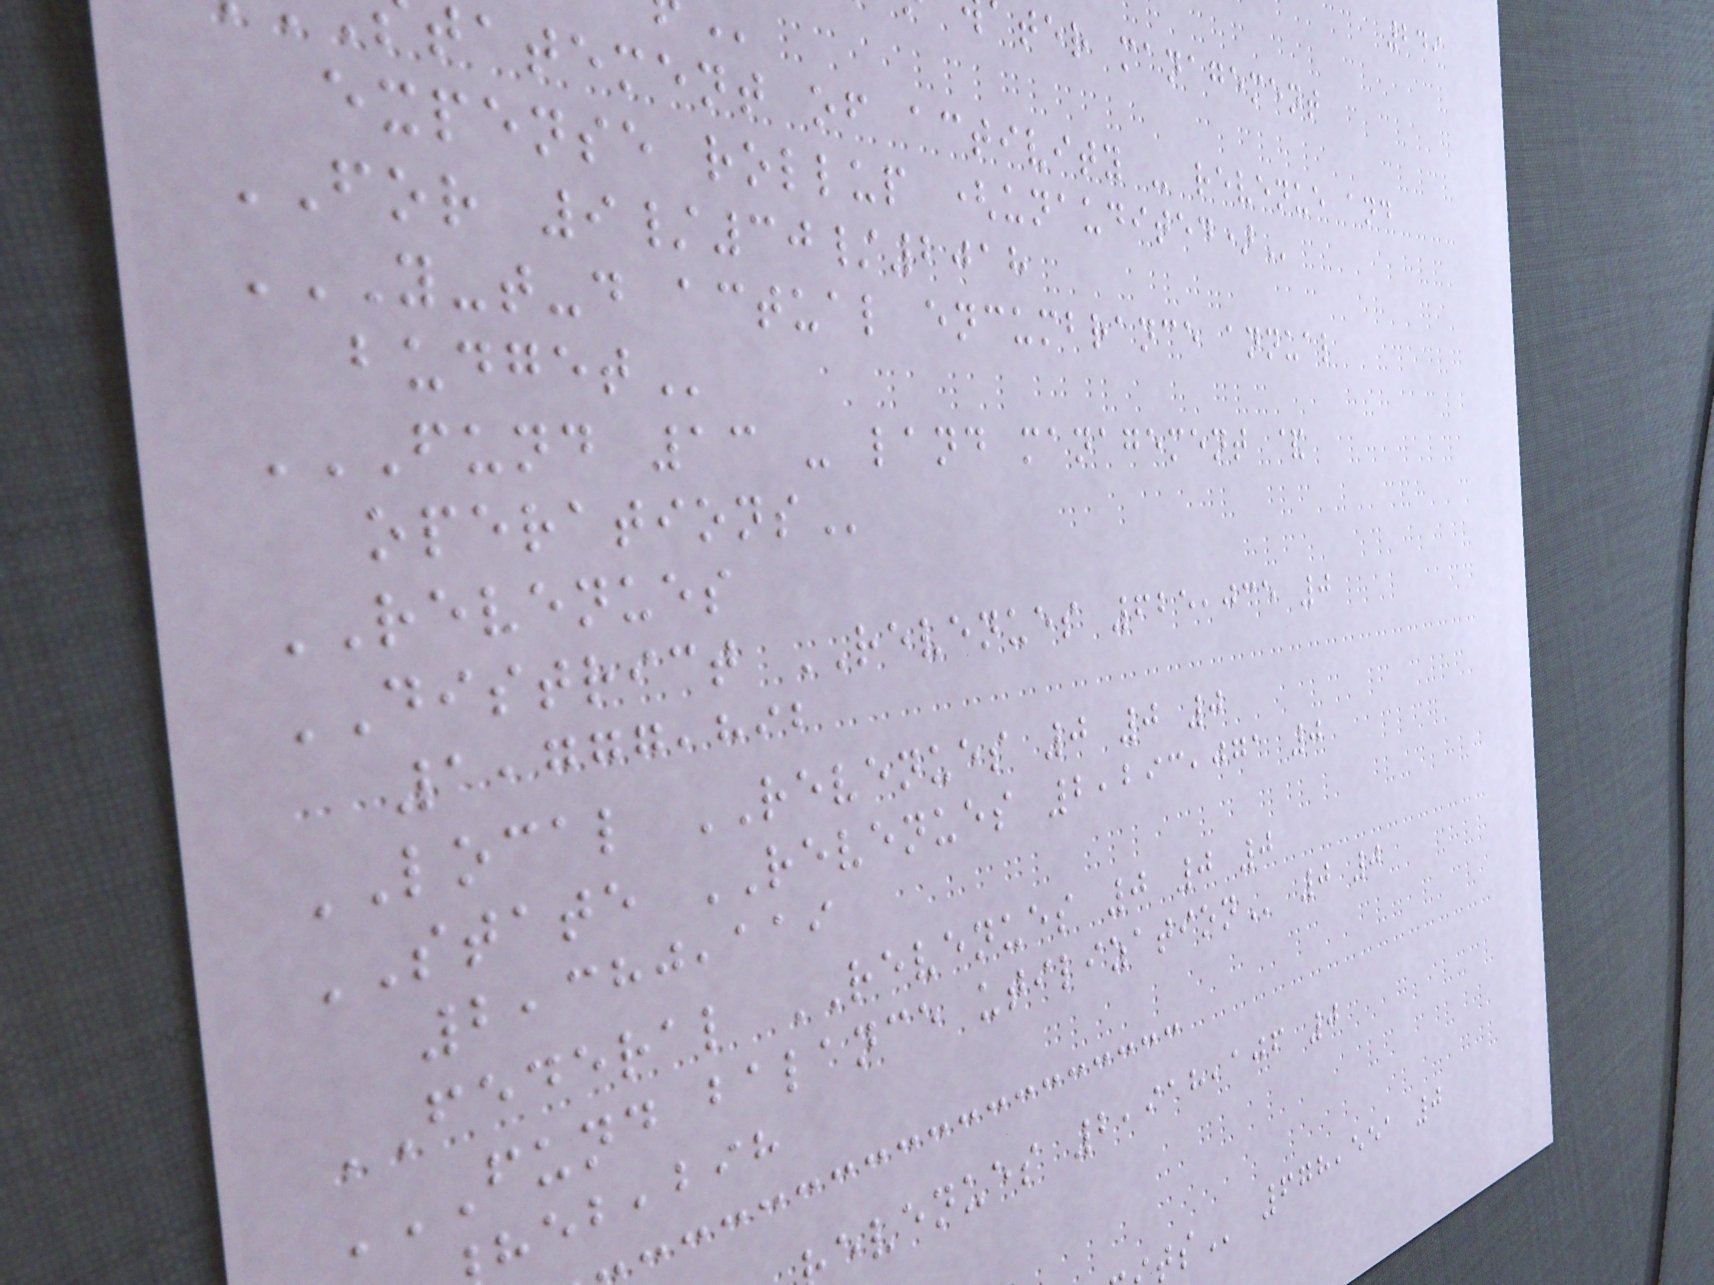249
ter management
tatement of activity - revenue and
expense rollup
FOR 9/30/2018
Y-T-D ACTUAL ENCUMBRANCE ANNUAL
FUND 13 - LAND MANAGEMENT &
REVENUES
DISTRICT REVENUES 625,035 0
1,777,892
LOCAL REVENUES 0 0 0
STATE REVENUES 2,293,071 0
2,380,119
FEDERAL REVENUES 0 0 0
FUND BALANCE UTILIZATION 0 0
,bih
evenues 2,918,106 0
678,551 0
